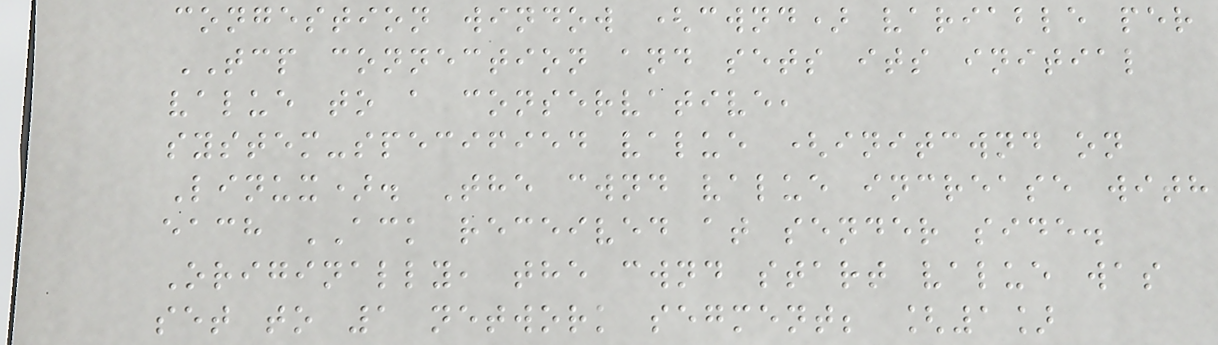congestion window (cwnd) variable per
TCP connection and sets its initial
value to a conservative,
system-specified value (initcwnd on
Linux). The cwnd value increase with
each ACK received at sender side.
Originally, the cwnd start value was
set to 1 network segment; [1]
